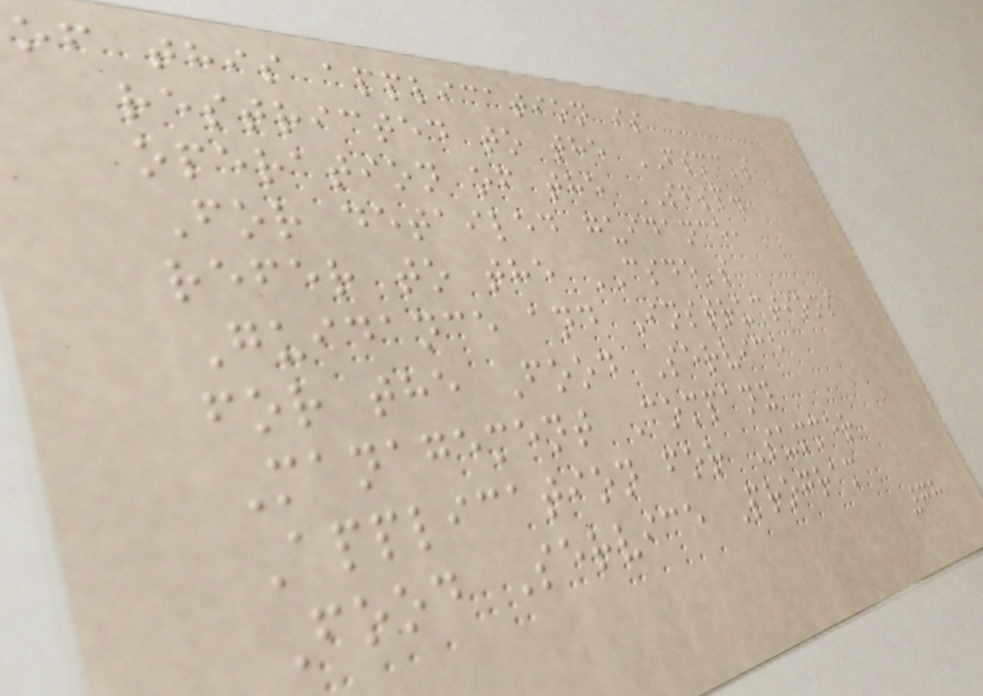of this application is
restricted to the FSMC's
operation of the SFSP.
For detailed guidance,
refer to the CSDE's
Guidance and Instructions
for the Food Service
Management Company
Application for Summer
Food Service Program
78
